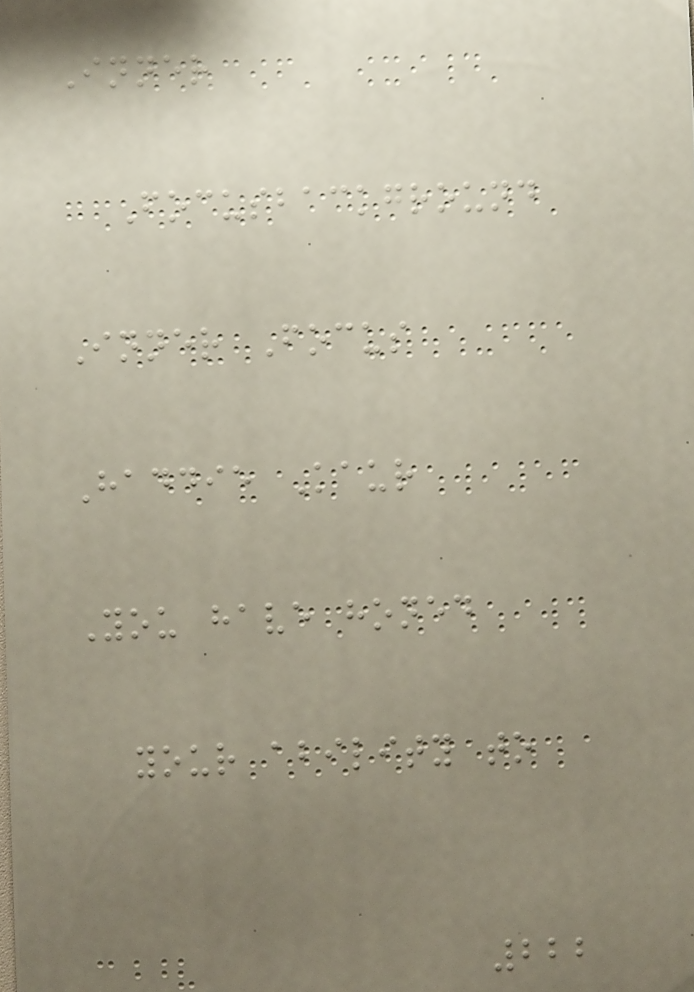Inner
Focusbackground
Inner Focus
Haddie Kaur
You have honed
your ability to
222
